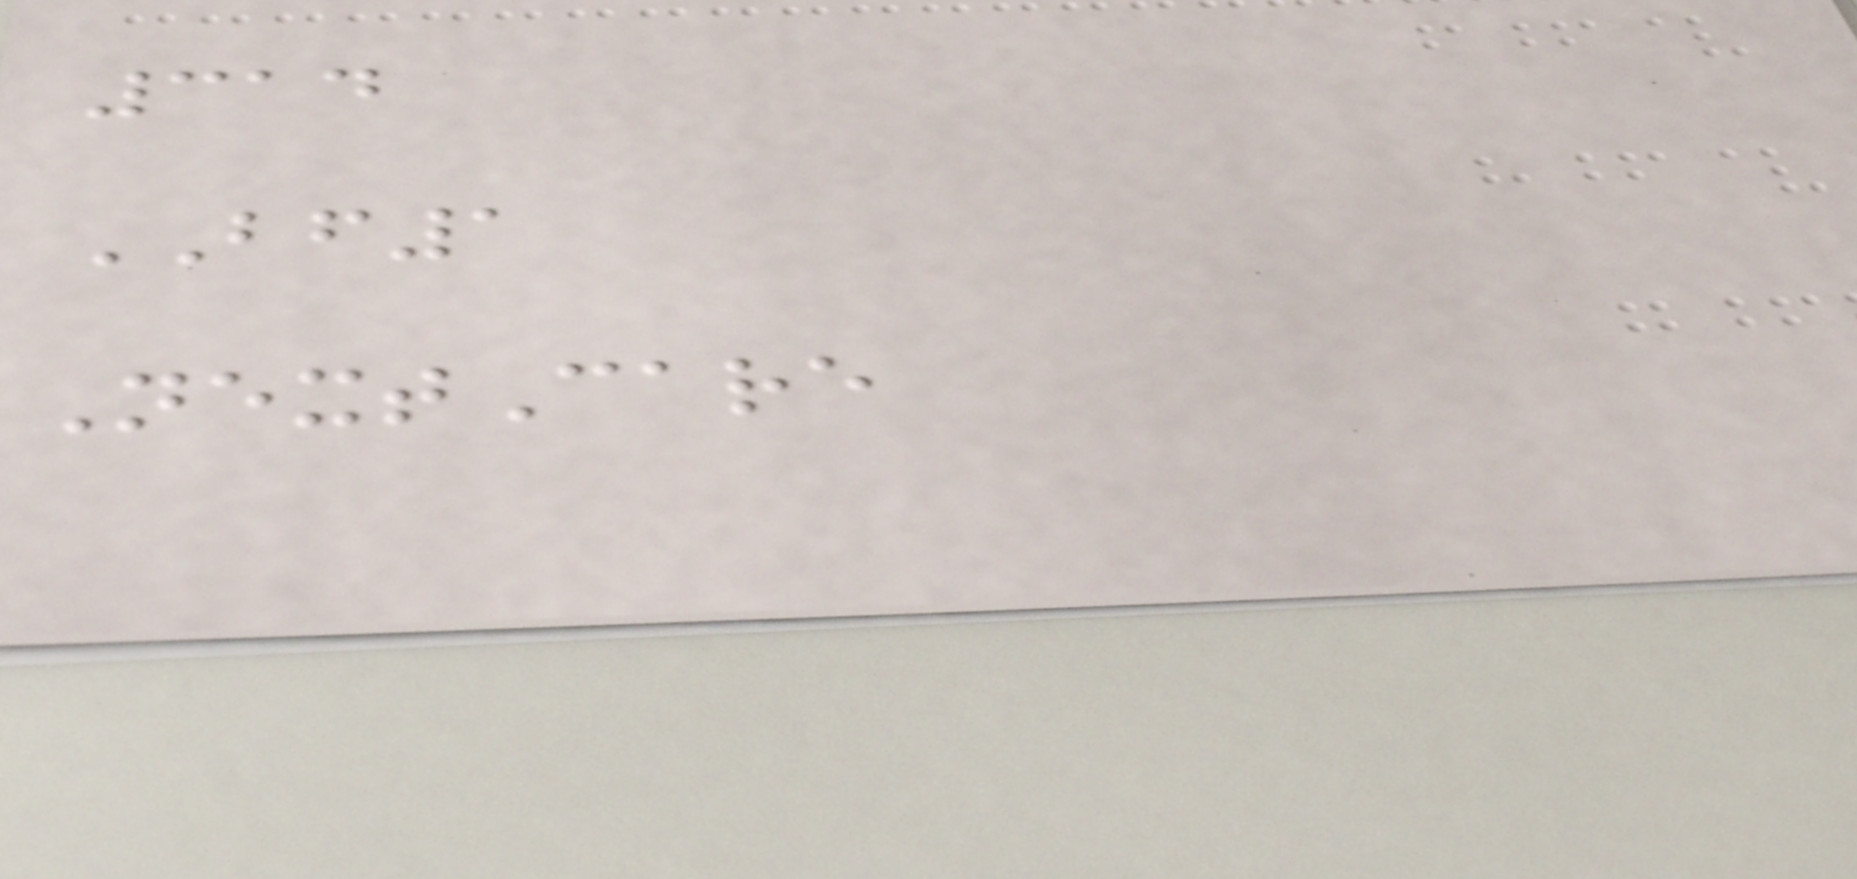314
BF1
NextCare
